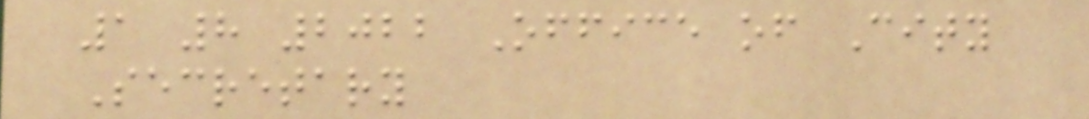1 8 2022 Office of City
Secretary
